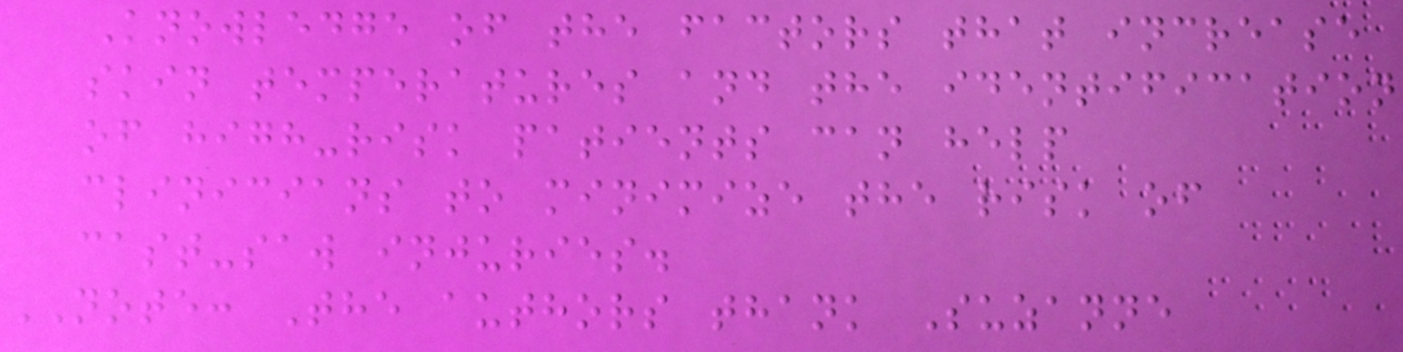Knowledge of the factors that increase
skin temperatures and the identification
of high-risk patients can help
clinicians to minimize the risk of
cast-saw injuries.
NOTE: The authors thank Suzanne
